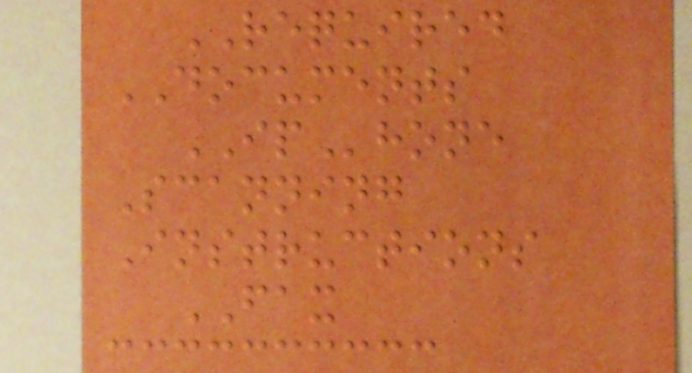REQUIRED
DOCUMENTS
IPhone
Scanning
Instructions
FAX
